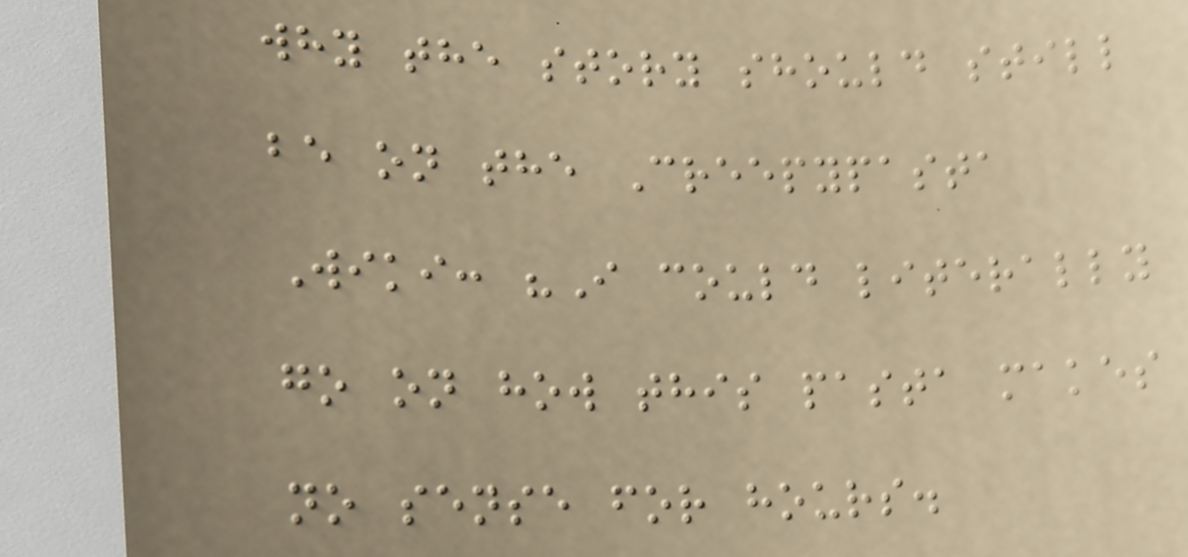why the story should still
be on the Creepypasta
Wiki: "I could literally
go on how this pasta makes
no sense for hours.
